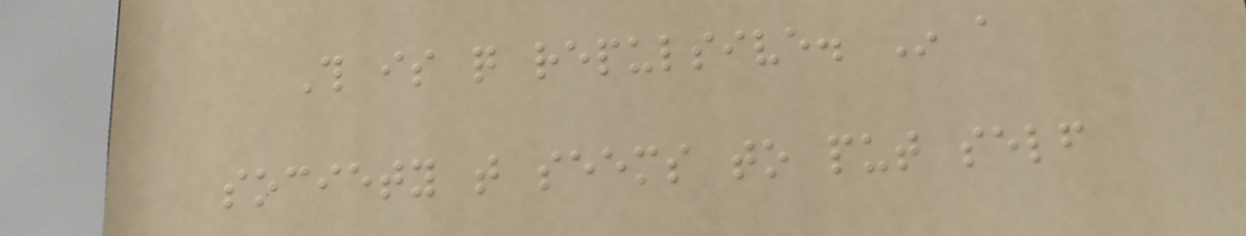This is quite repulsive. In a
society that seems to put self
